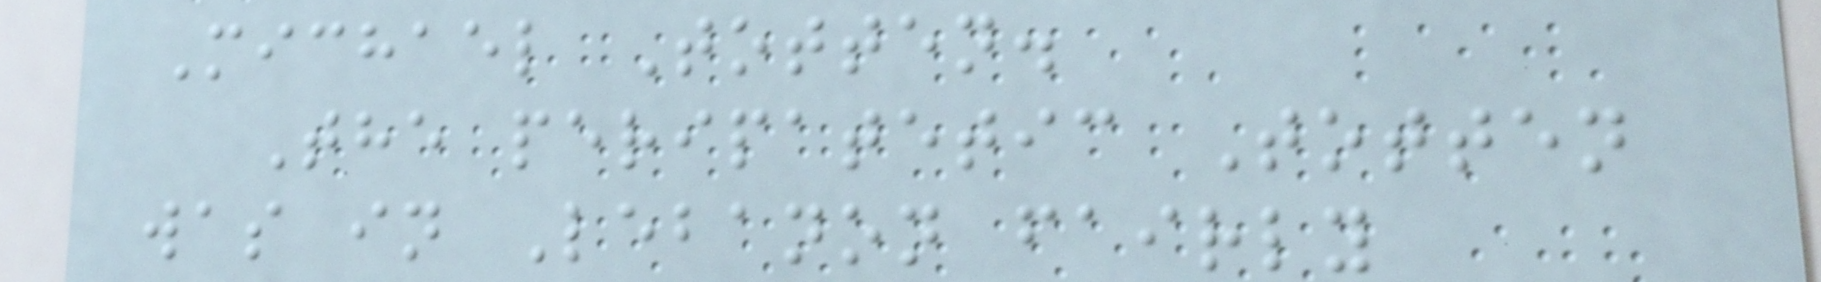Michael Totten.
The peripatetic Totten
was in Lebanon fairly
